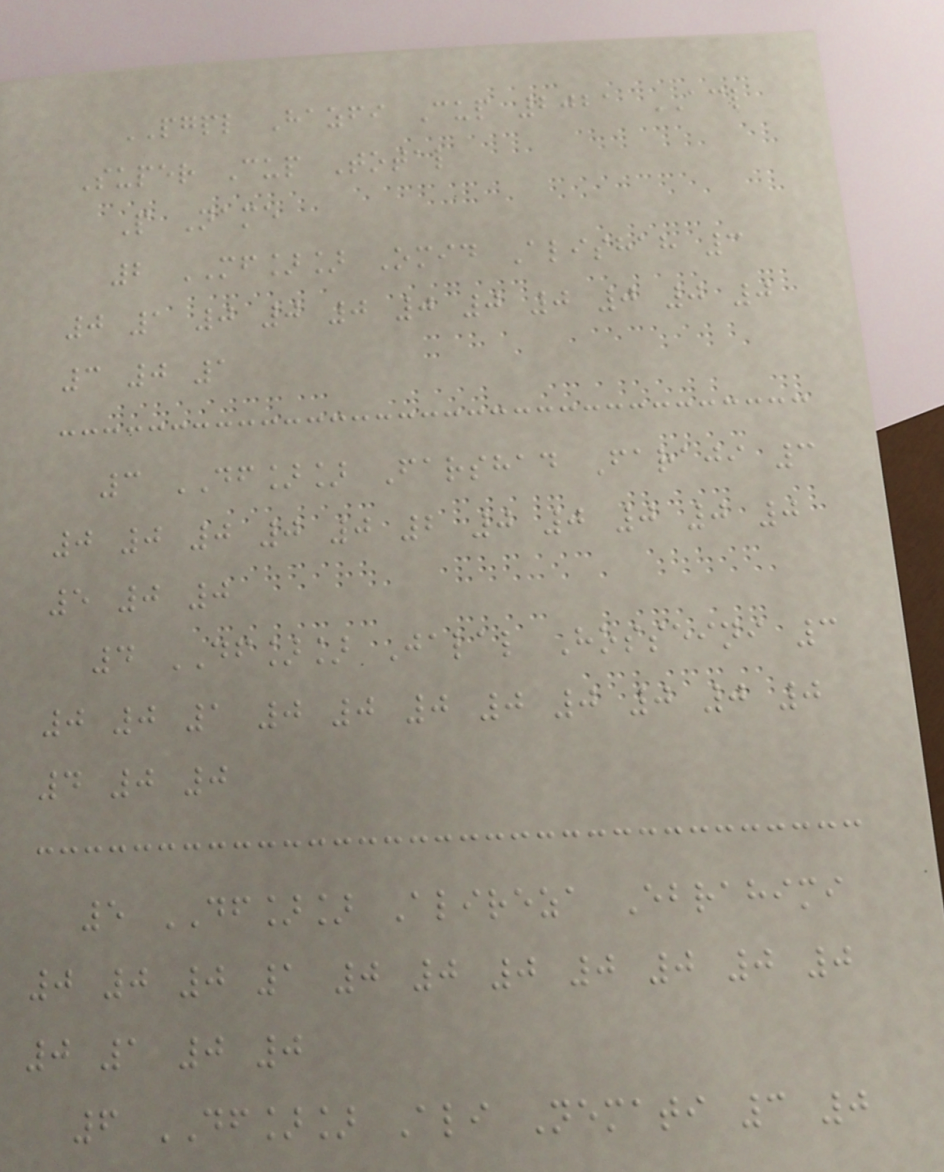PGPL Hazfi Cup 2021 ACL
Super Cup Total
P Name
2 MF]] Omid Alishah 3
0 1 0 0 0 0 0 0 0 0 0
3 0 1
3 DF]] Farshad Faraji 3
0 0 0 0 0 2 0 0 0 0 0
5 0 0
4 DF]] Jalal Hosseini 3
0 0 1 0 0 0 0 0 0 0 0
4 0 0
5 DF]] Alireza Ebrahimi
0 0 0 1 0 0 0 0 0 0 0
0 1 0 0
6 DF]] Ali Nemati 3 0
